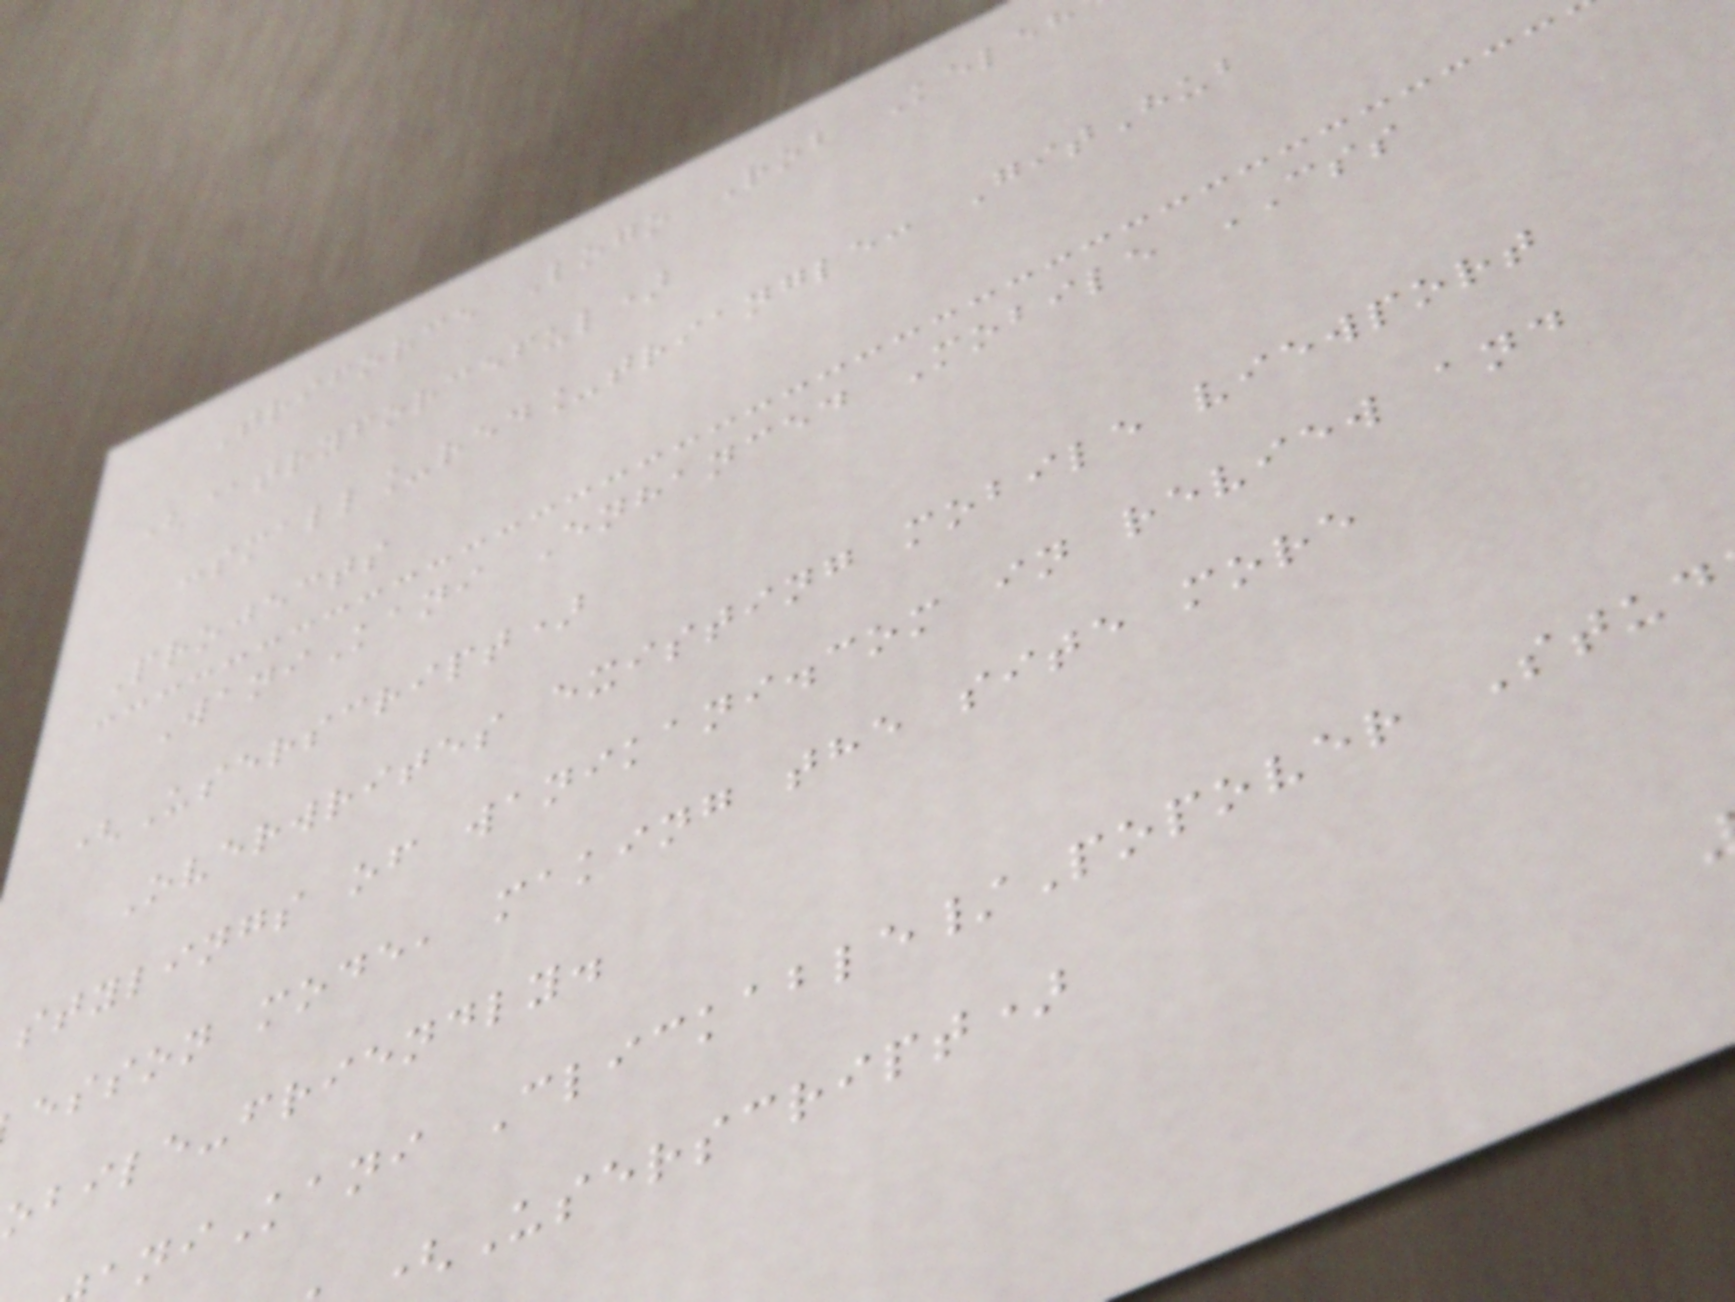Triforce Logo Rob Keleh
(@tryforceful)
:small_red_triangle: GitHub
Projects
WaniKani Enhanced Mobile CSS
(Userscript)
Overwrites existing mobile viewport
stylings of wanikani.com in review and
esson mode, making the site more
obile-friendly.
niKani Clickable/Popover Stud
(Userscript)
